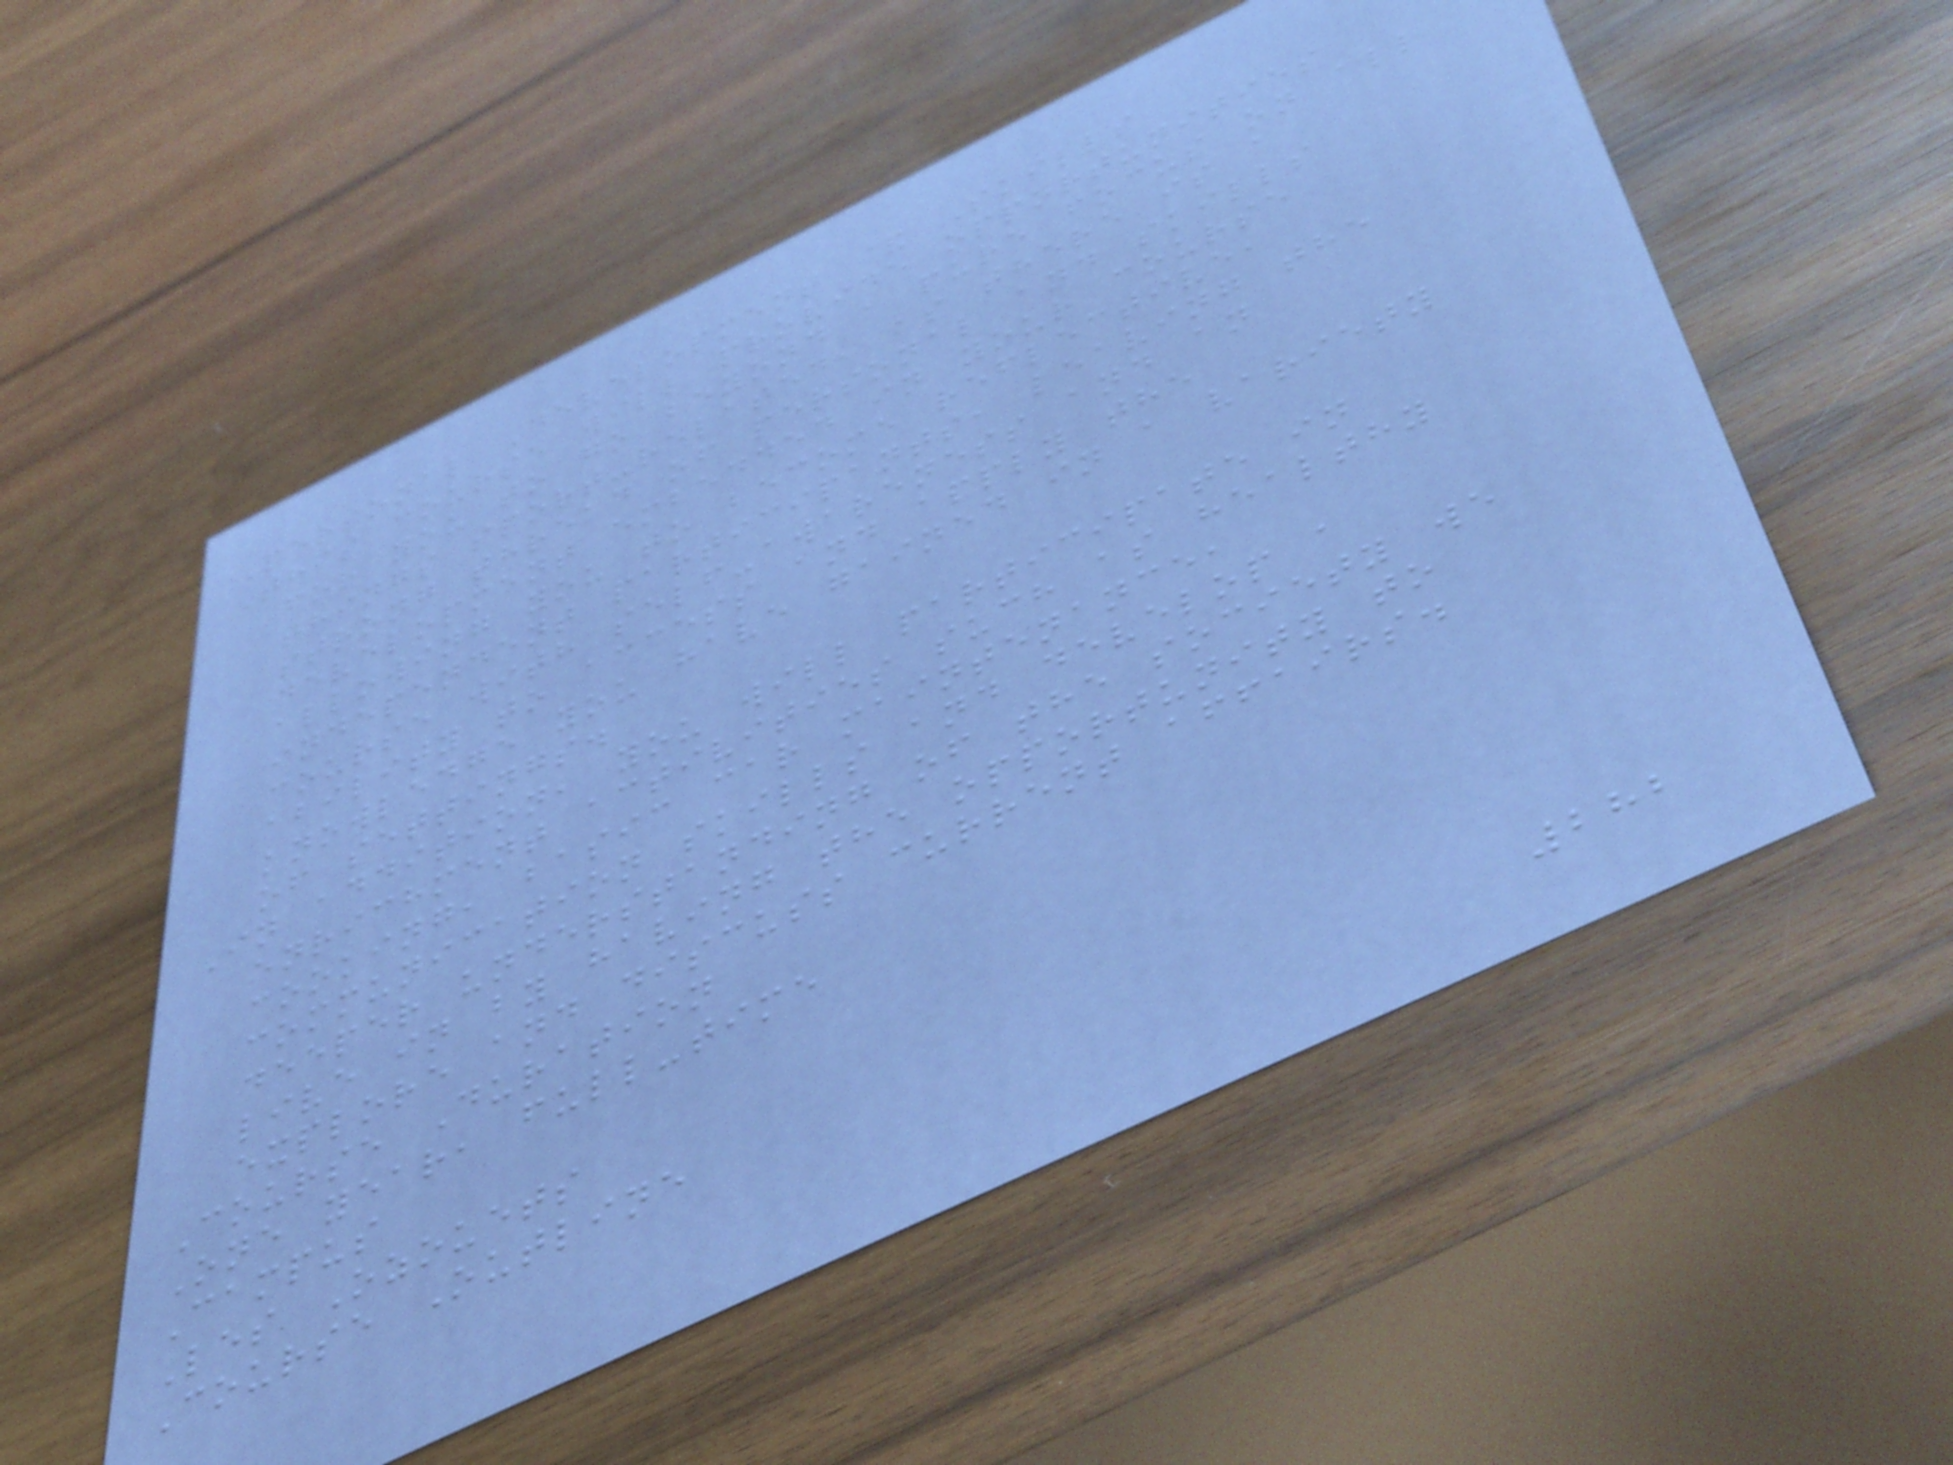Personal Development & Skills
This course will provide opportunities
for you to go beyond a pure focus on all
things sport-related, as there is a
strong thread of personal and skills
development embedded in your course
allowing you to become reflective,
independent participants, leaving the
course with self-awareness and an
ability to access and apply the
knowledge you have gained in a variety
of settings.
In addition, you will participate in
enrichment activities such as healthy
cooking, basic car maintenance,
communication skills and develop a
deeper understanding of the society we
live in by having the opportunity to
explore and discuss current affairs.
Course Duration
One year, full-time
Campus
Les Ozouets
Course Outline
282
